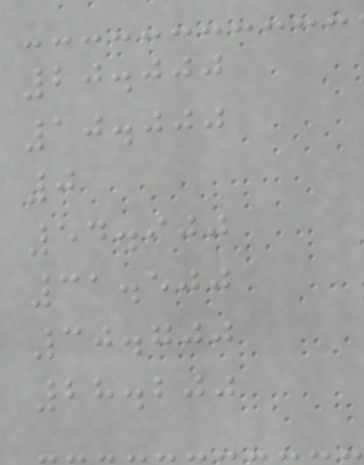20.000
10.000
0
54.900
31.500
30.700
28.200
